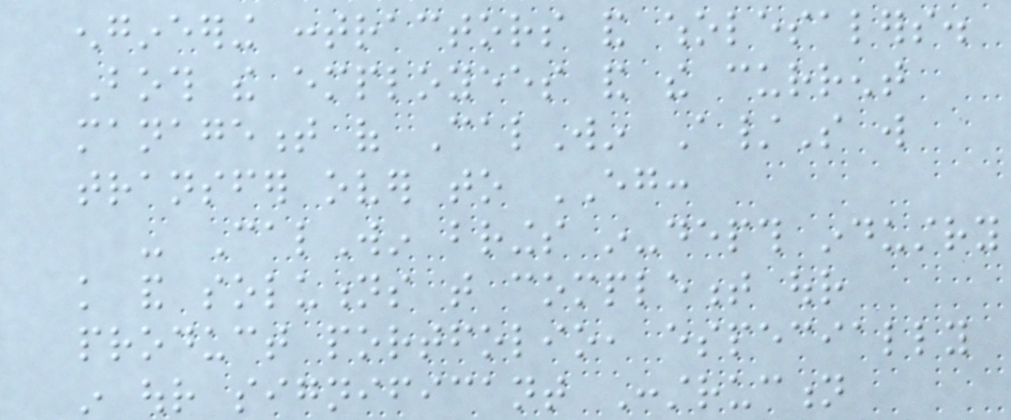engineering contractors and wholesalers.
Both the employees and the current
management of CalWin A/S will
transfer over to EG:
- CalWin brings in-depth industry
knowledge and solutions that complement our
product portfolio, especially
in our significant Construction
